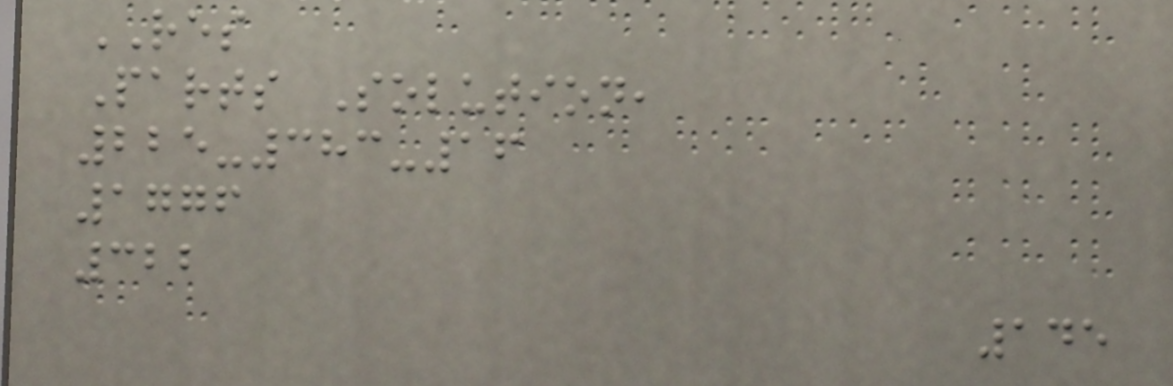RES
Parts Solution,
225-383-16
1776
322
145
